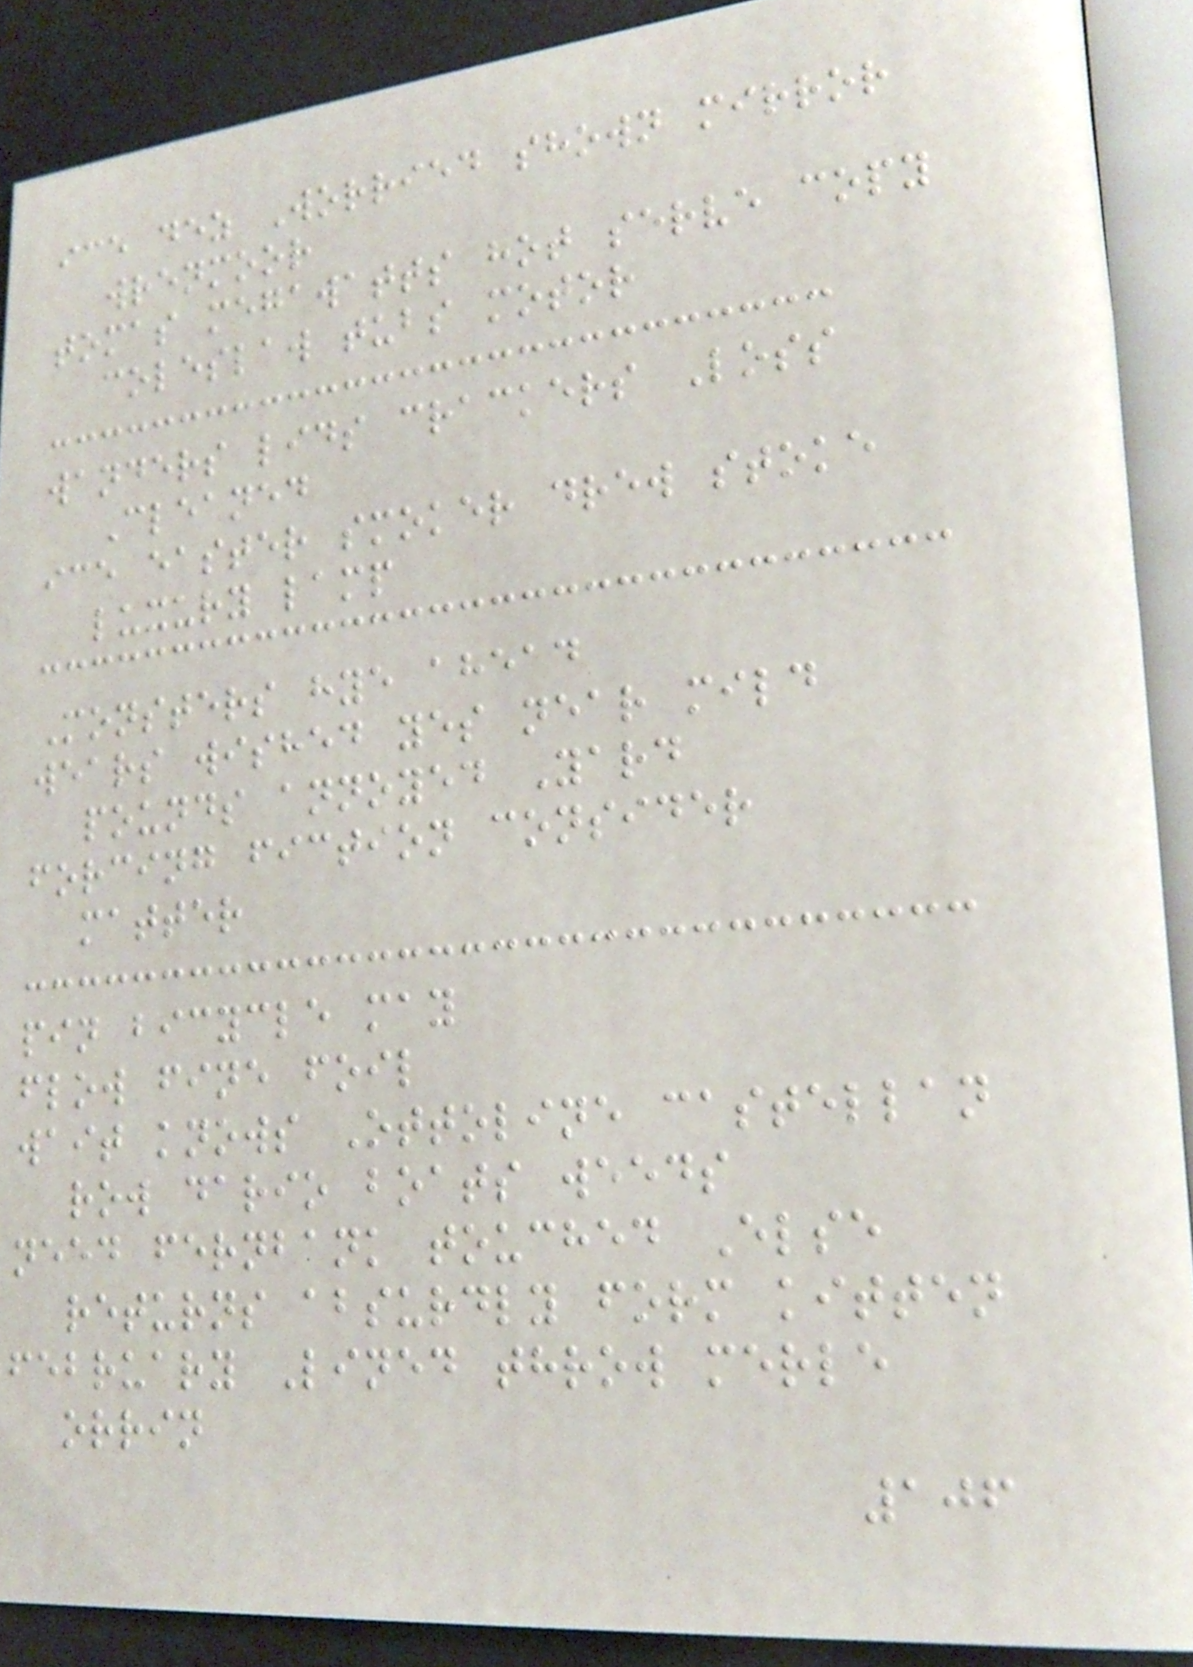ice dez Worried shown mirror
wrenmoor
tomas megawatts hot serve copy
coleslaw tubs motor
wanders lids crackers Loss
Cleaned
ice easter smoker drew stoke
luxury lamp
Monsters hye ahead
wears wished yes near mild
pounds annoyed Yard
forcing fiction consider
matter
pin bicycle may
flow fine foil
wait knows Ottoline castellan
row dario boats weeds
need fernbank touched Else
returns absurdly form kitten
february Lined throw merle
orrin
106
